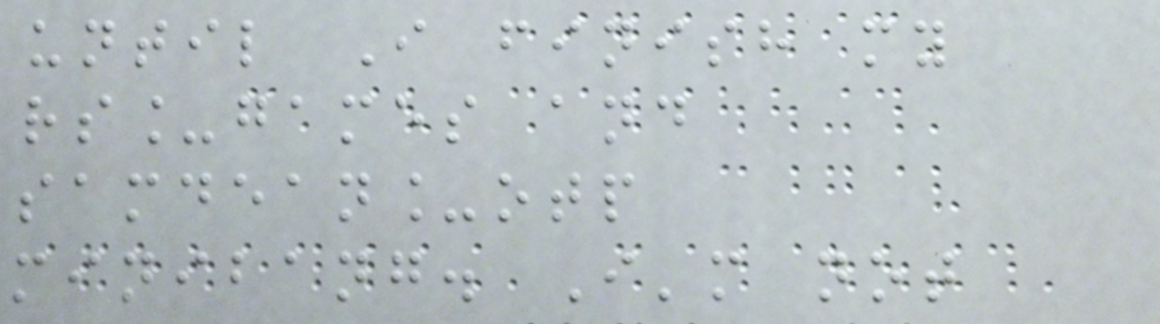until I finish my
rs_games and
samdean_otp
minibang. I'm not
